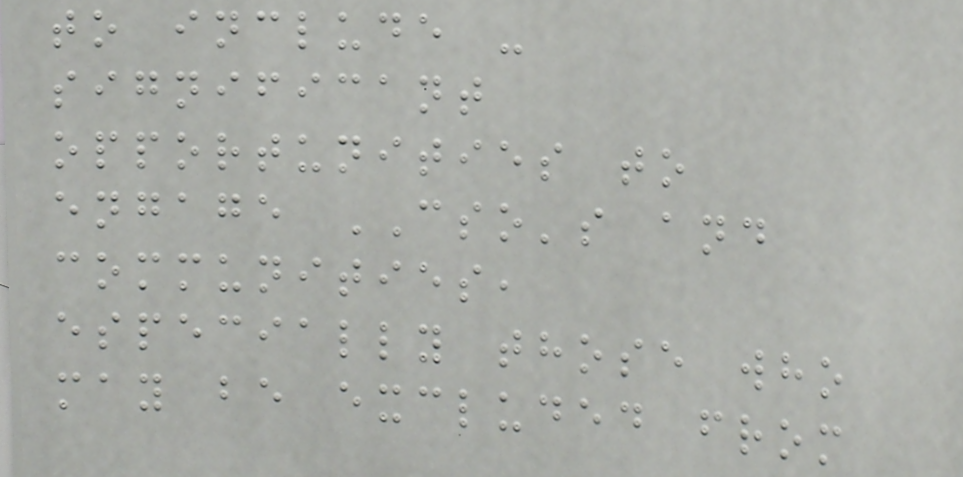to include -
significant
opportunities to
engage CSO's and
communities,
especially those who
may be excluded from
